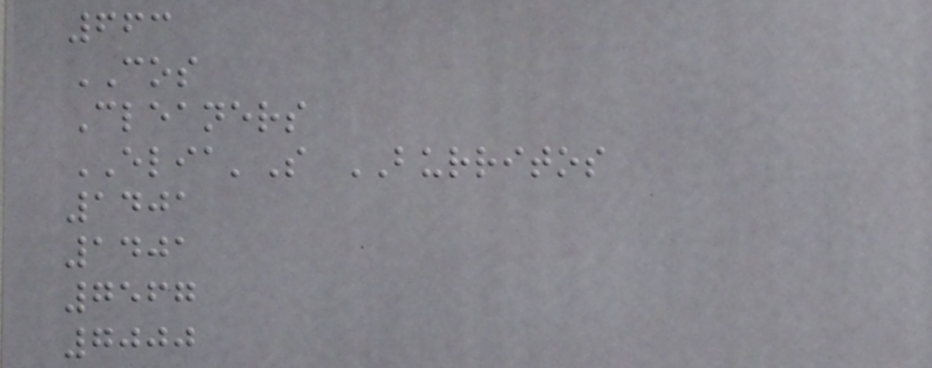663
COS
Cleaners
ELIA'S BURRITOS
1401
1401
7567
7000
